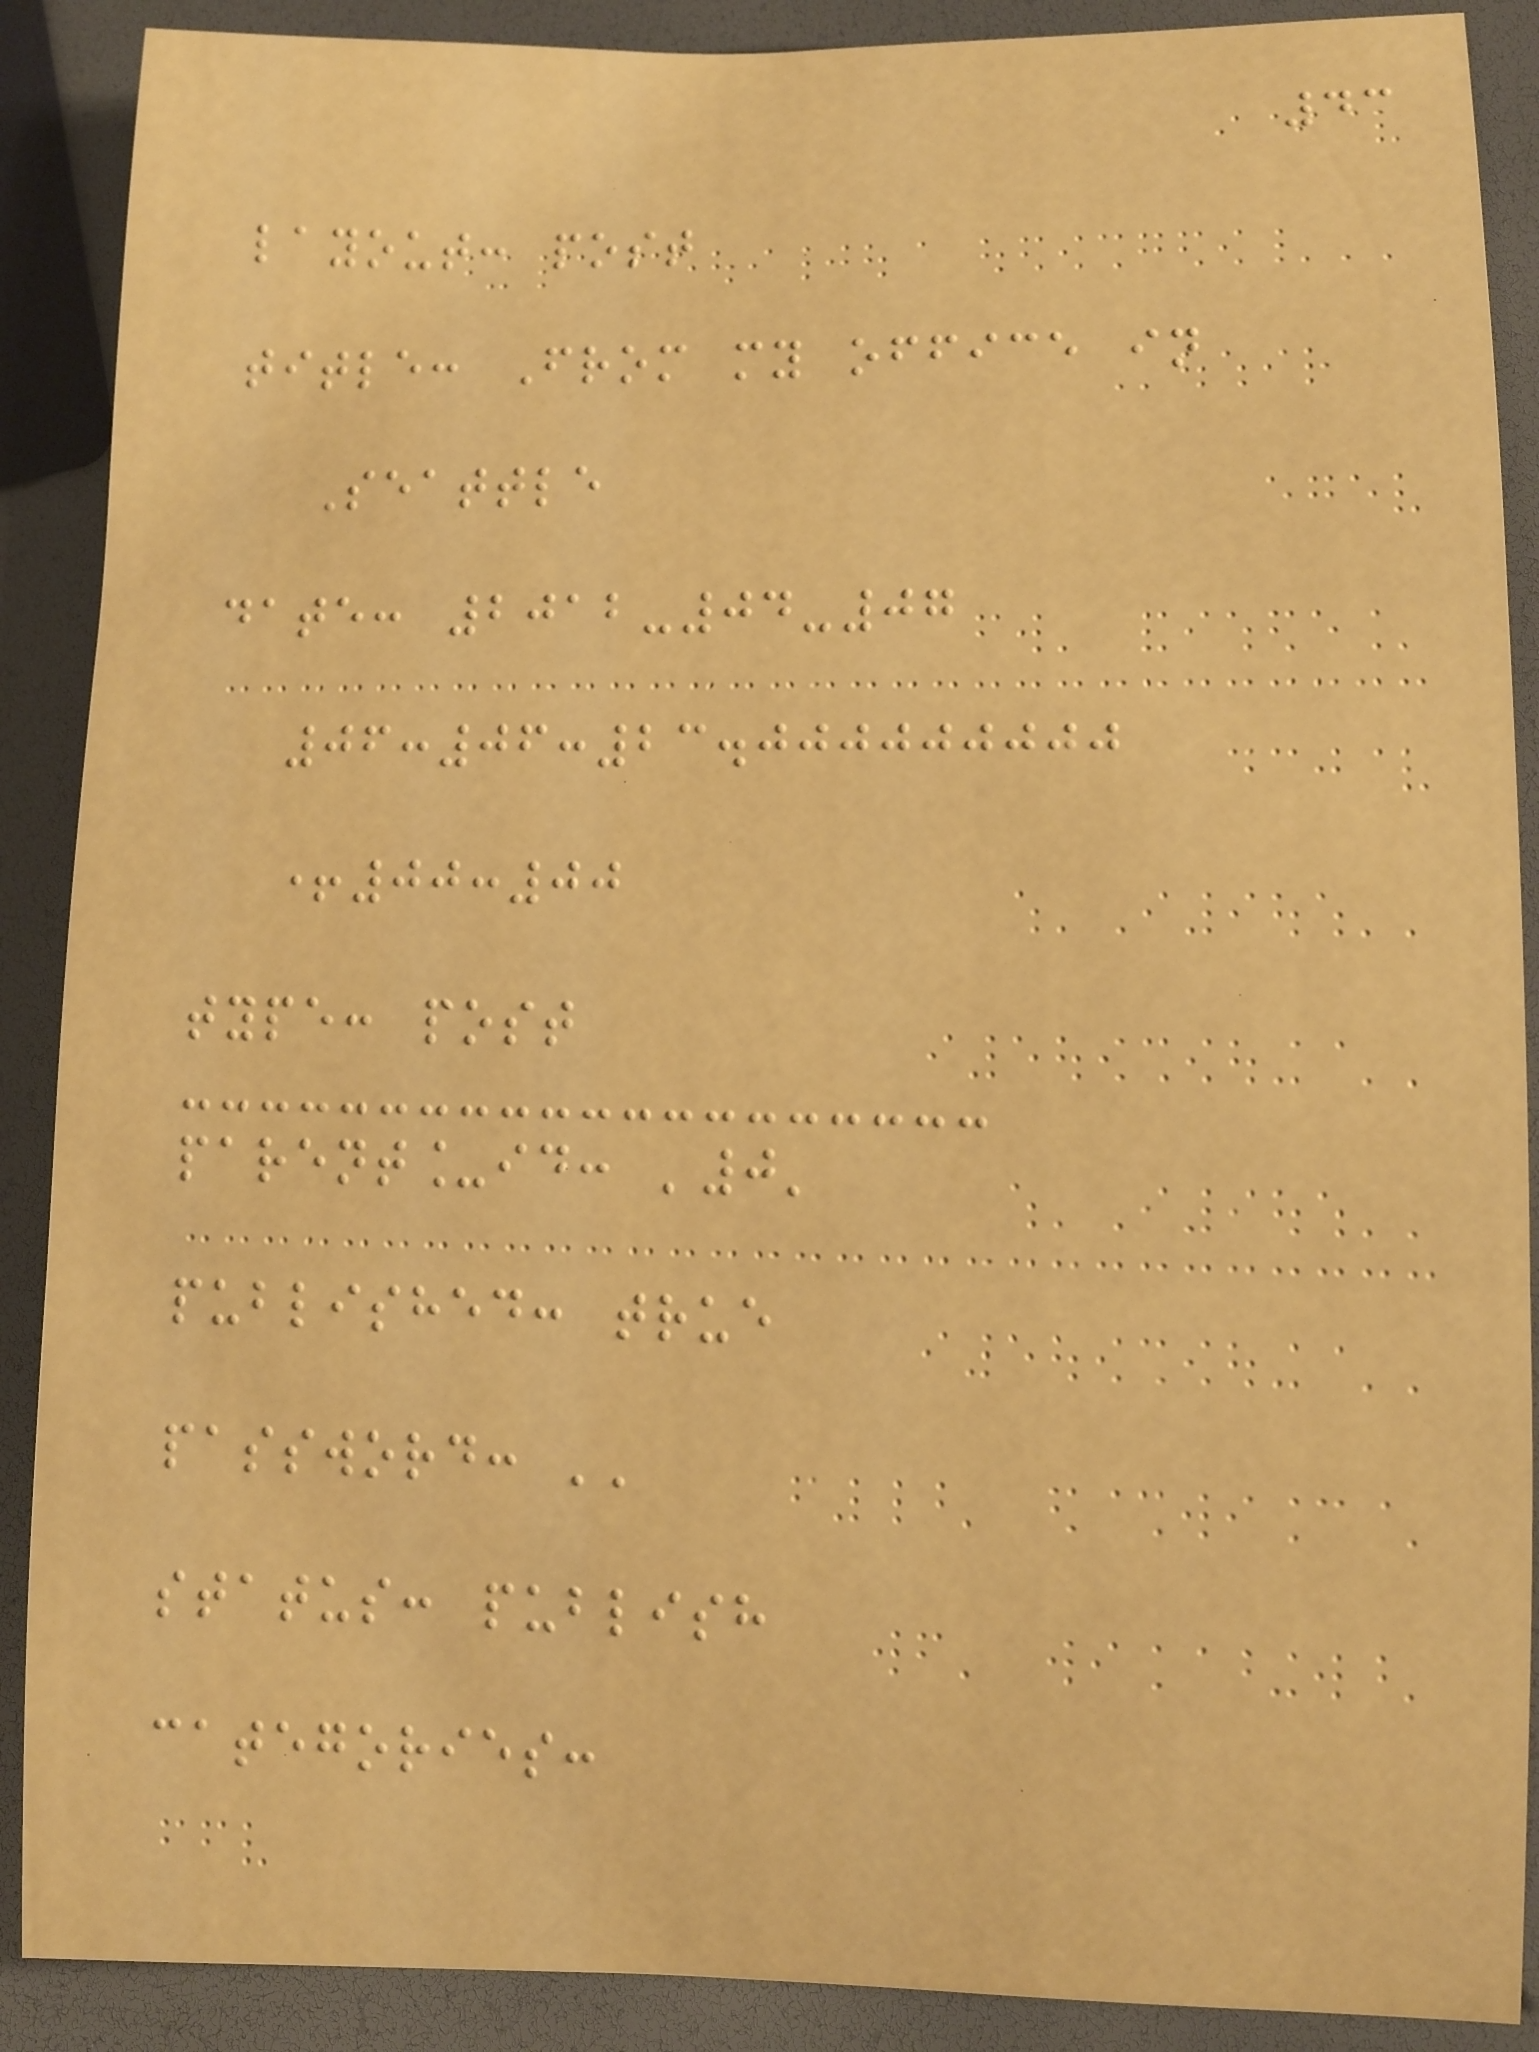43
layout: post
title: From my office in
Seattle
date: 2012-04-07
06:06:23.000000000
+00:00
type: post
parent_id: '0'
published: true
password: ''
status: publish
categories:
